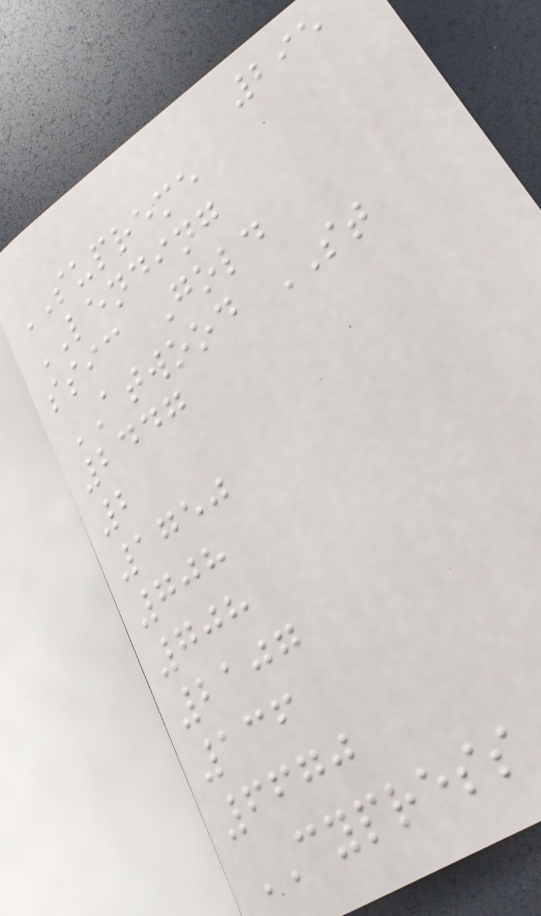295
SUPREME
LENDING
ssic Gold
ATWOOD ST
2447
2
1750
708
708
2107
136
6670
CYPRESS
